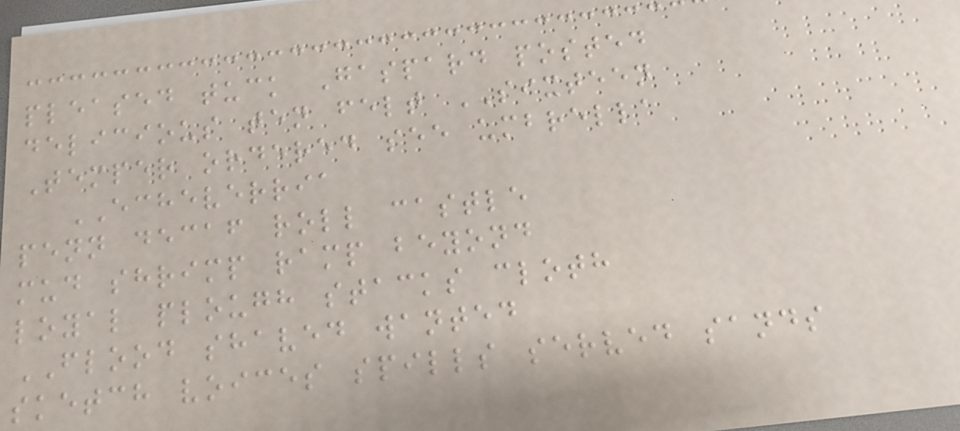pleased tuck Gaspard posted
delicious ten felt SIXTEEN
Temper ordered see umbrella
ECHEVERRIA
penn decaf roll castle
mud shrimp ramp beyond
loyal plough stacks cloth
FLOOD shaved wanted
sketch voices spills served sands
